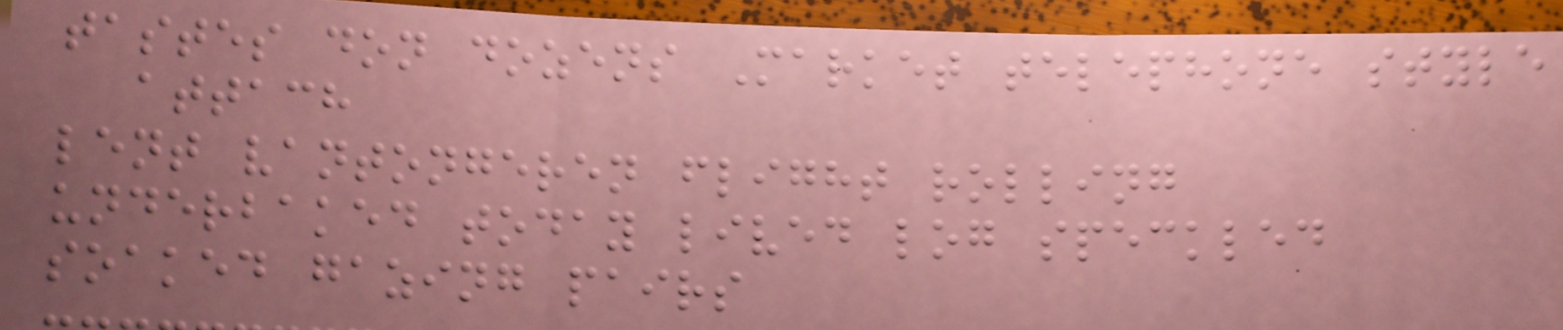tastes don dozens Market telephone style
attach
lent vantongeren flight rolling
underbaked today lived log speckled
soaked gazing pairs
